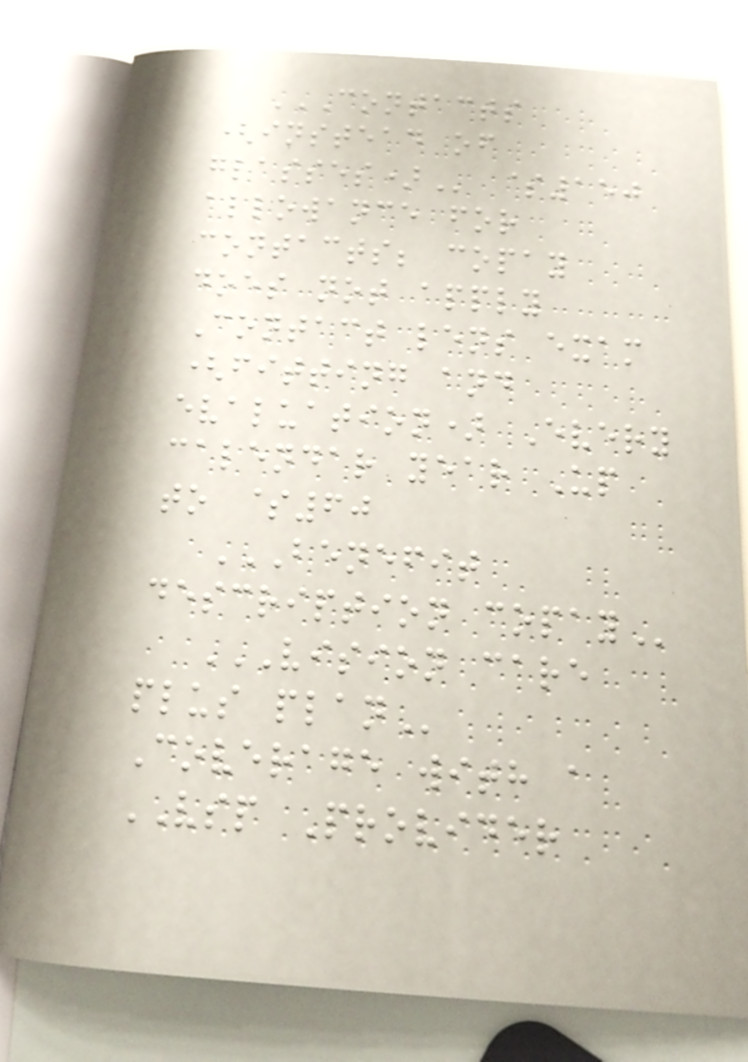CONTACTS
(INSTEAD OF
GLASSES) $150
allowance for
contacts; copay
does not apply
Contact lens exam
(fitting and
evaluation) Every
calendar year Up
to $60
BENEFIT
DESCRIPTION COPAY
VISION CARE
PLUS PLAN
Coverage with a
VSP Provider
